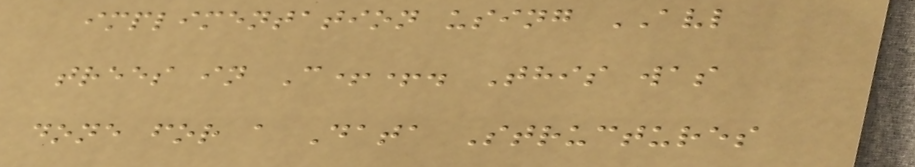implimentation using AVL
trees in C++. This was
done for a Data Structures
